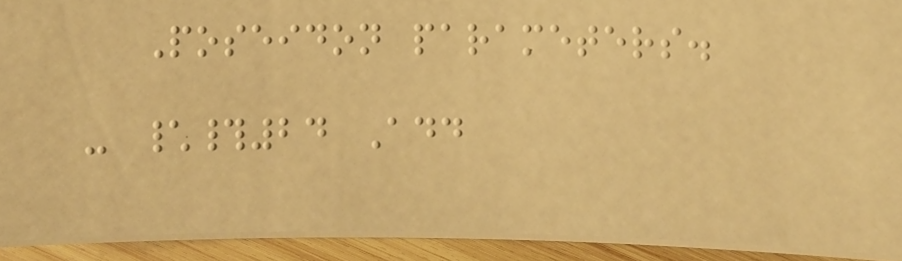Poseidon parameters.
- \#24 Add
